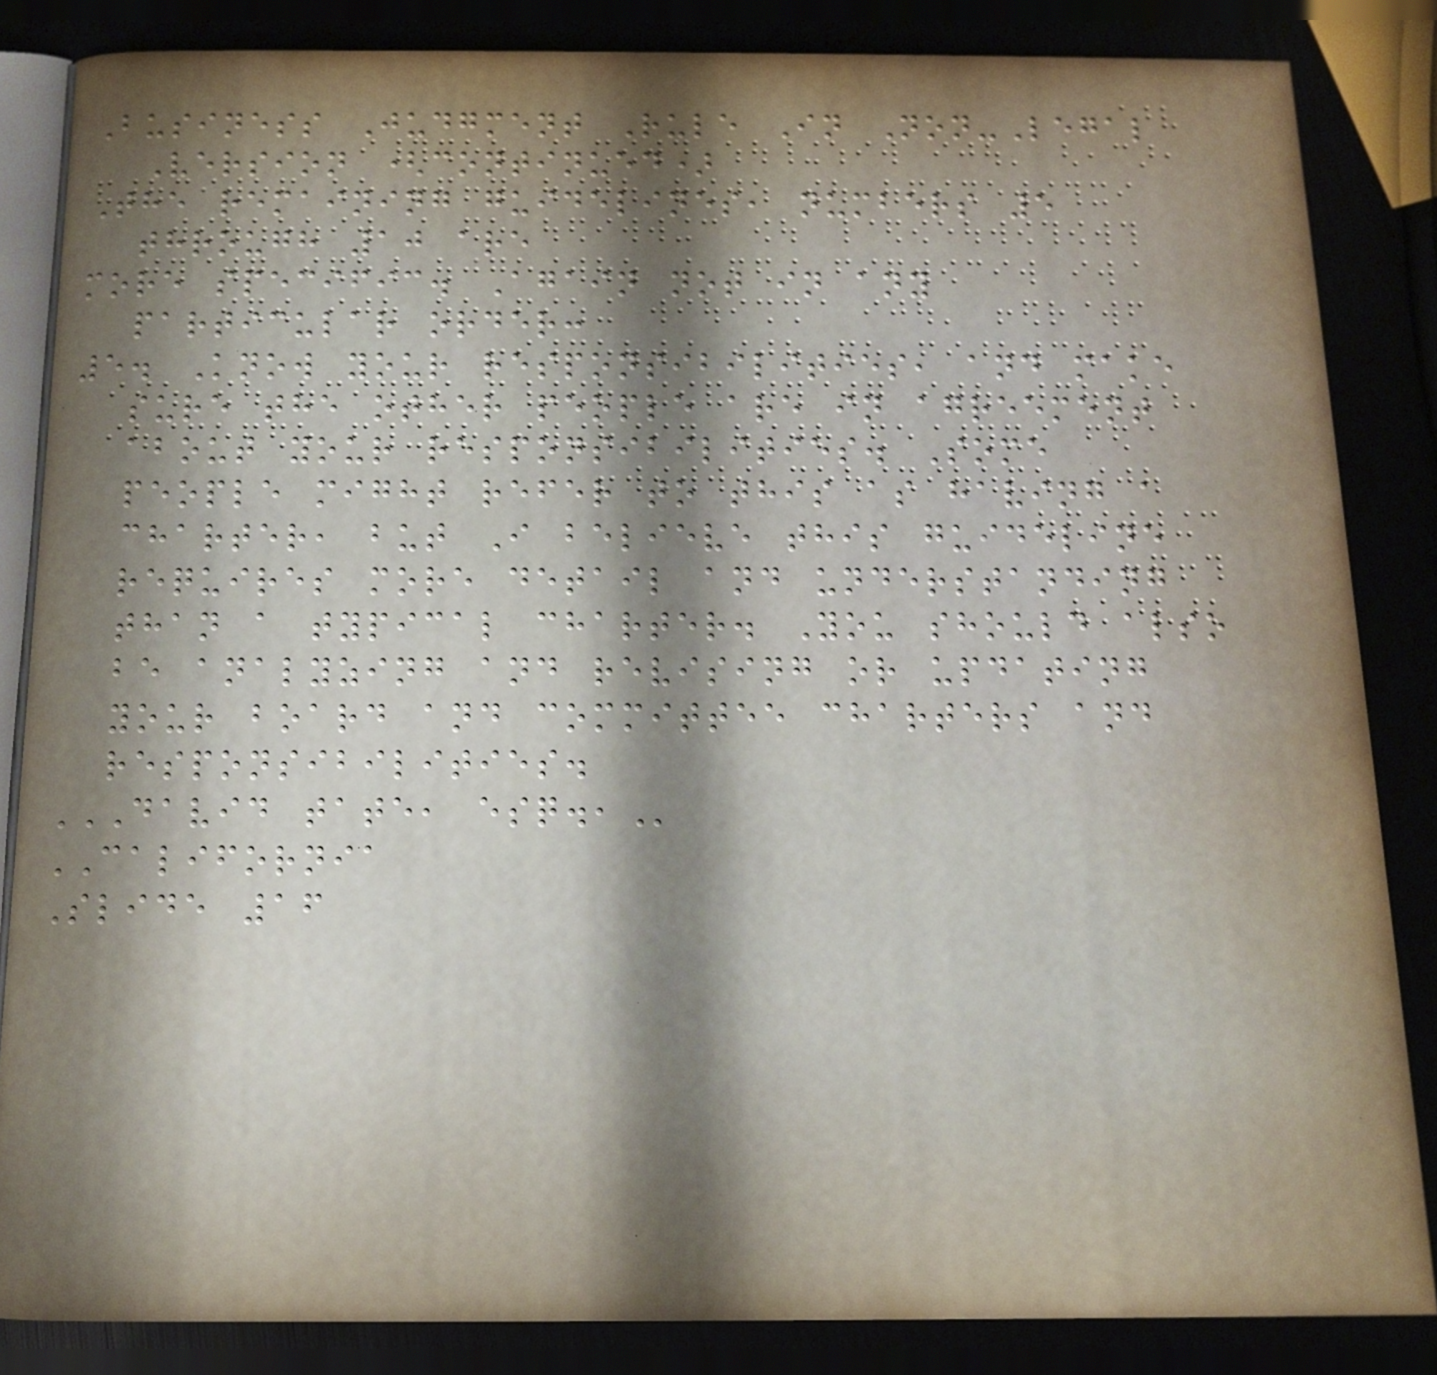Business Judgment Rule In Non-Legal
Version (continued)
The remaining guidelines, numbers 5
through 10 are
more specific. Again not in any
particular order:
5. Know your responsibilities, and make
sure the other people are in agreement
about your responsibilities. Some
people might refer to this as having a
charter, but I believe this guideline
requires more detail and understanding
than a typical charter. You should also
be analyzing and revising or updating
your board and committee charters and
responsibilities.
DAVID TATE, ESQ.,
CALIFORNIA
Slide 16
